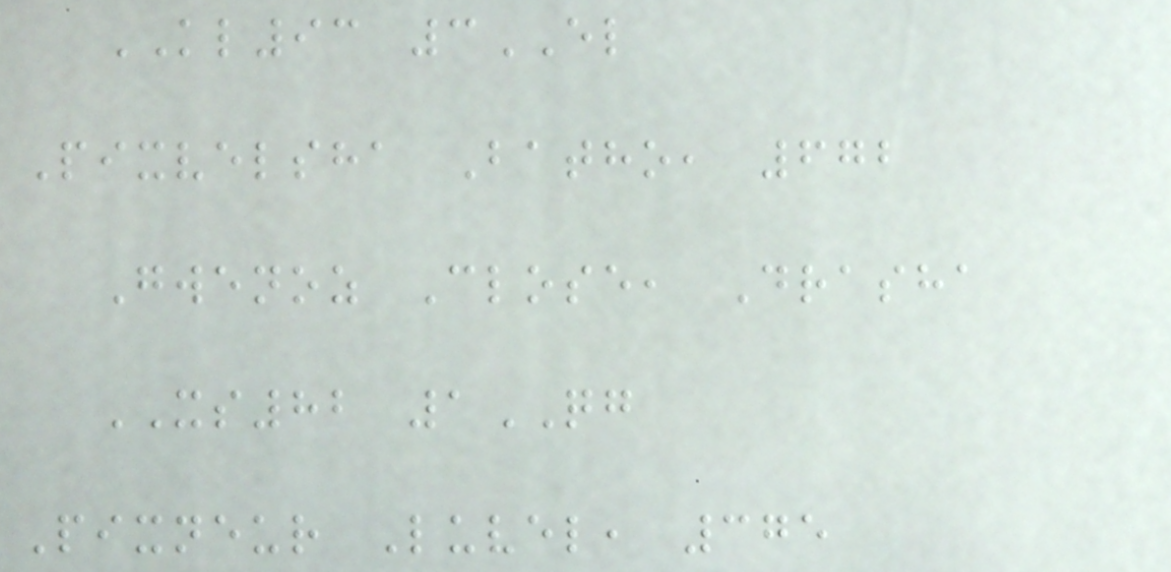KL93 3EL
Pixvelsha Batho, 672
Gwenoz Close, Drasha
XS82 1QG
Pixneur Luvel, 375
